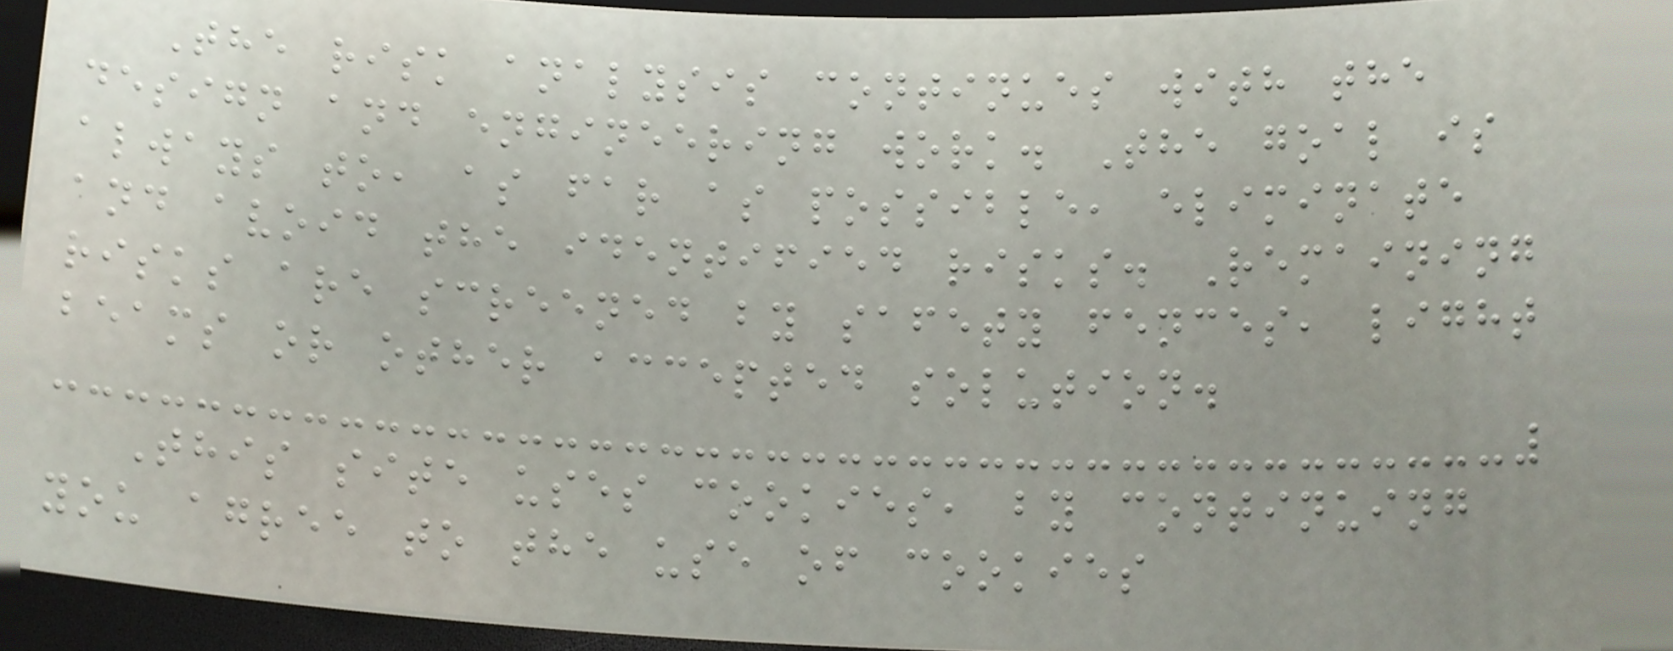The risk analysis continues with the
design and engineering work. The goal is
always to, as far as possible, eliminate
and avoid the identified risks. Remaining
risks are screened by safety fences, light
beams or other accepted solution.
This site uses cookies, by continuing
you agree to the use of cookies
